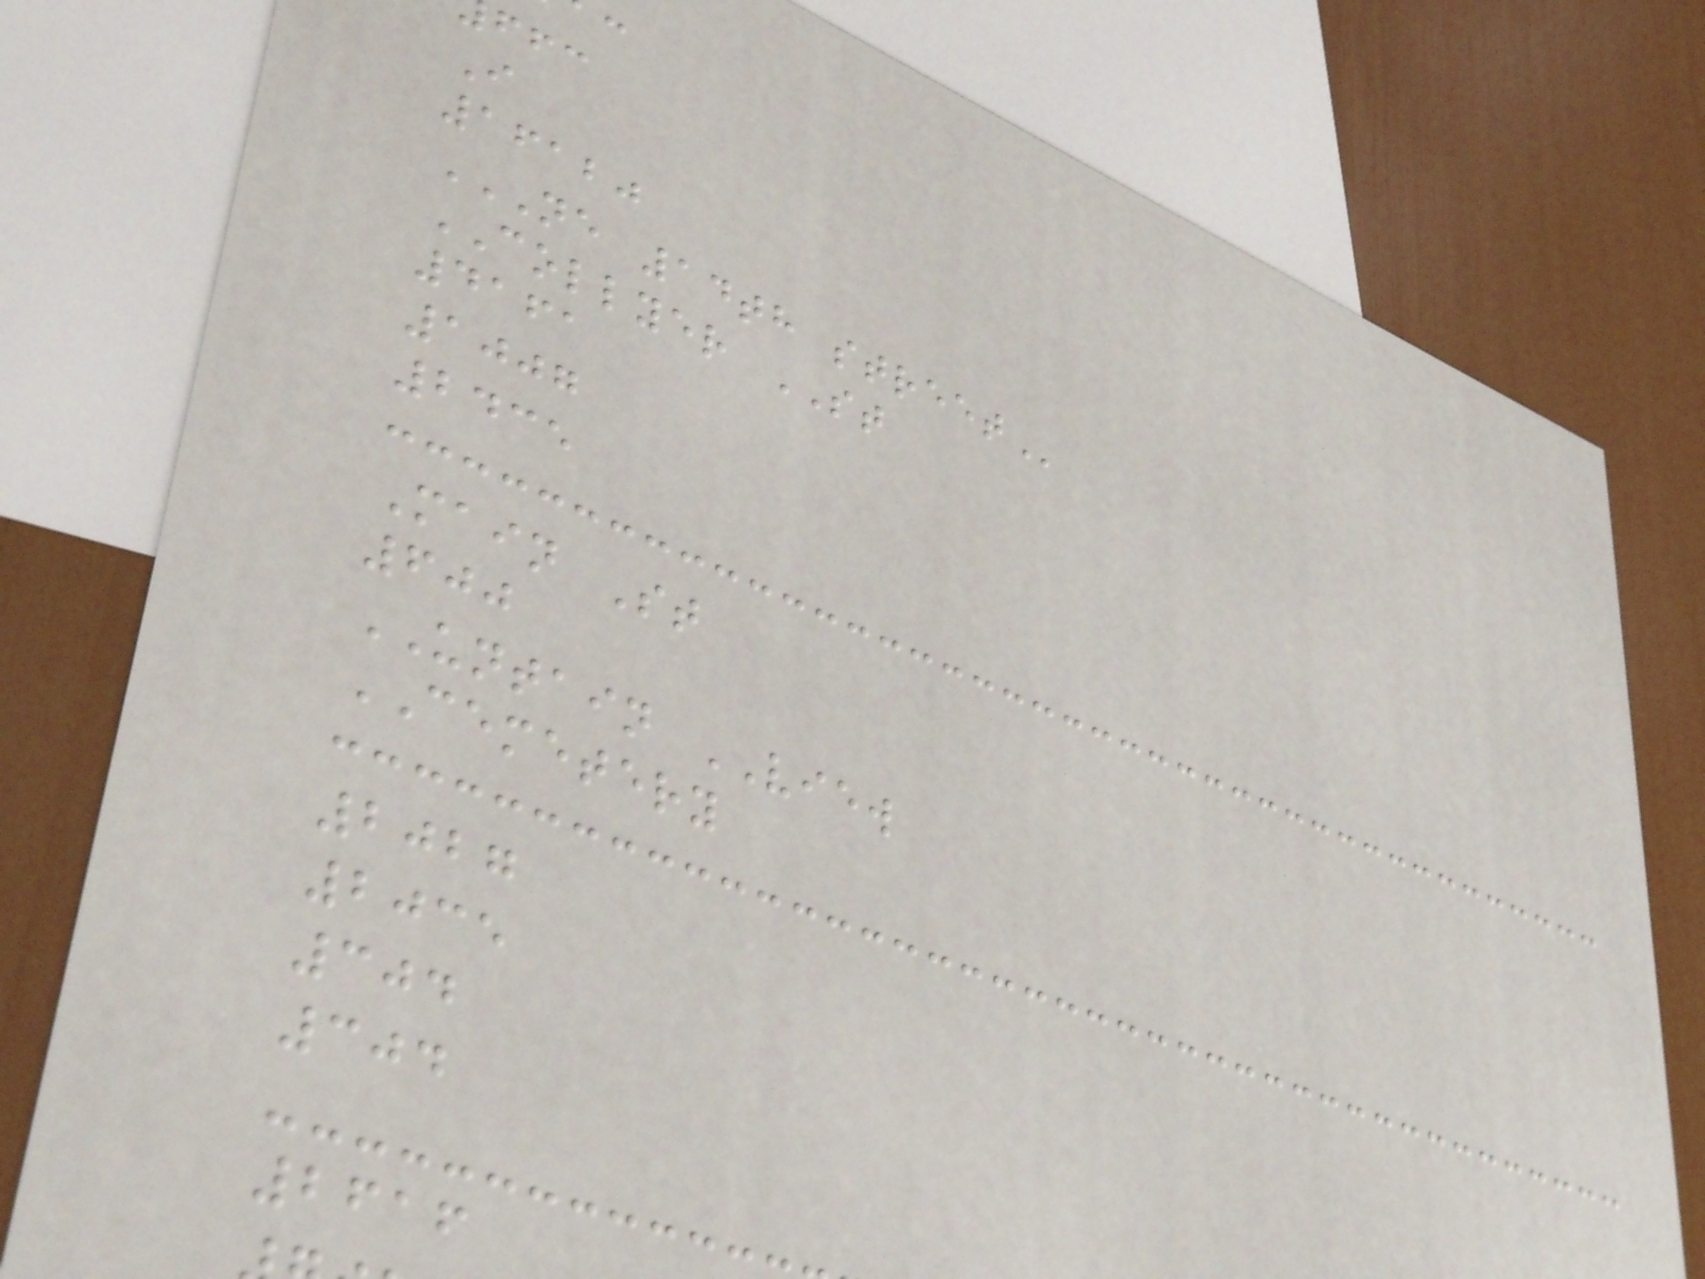I
16120
NE 14TH STREET
COLLYER ST
4161
1007
2435
Main St
600
UNTAIN VIEW
CEMETERY
2027
2035
304
304
2616
